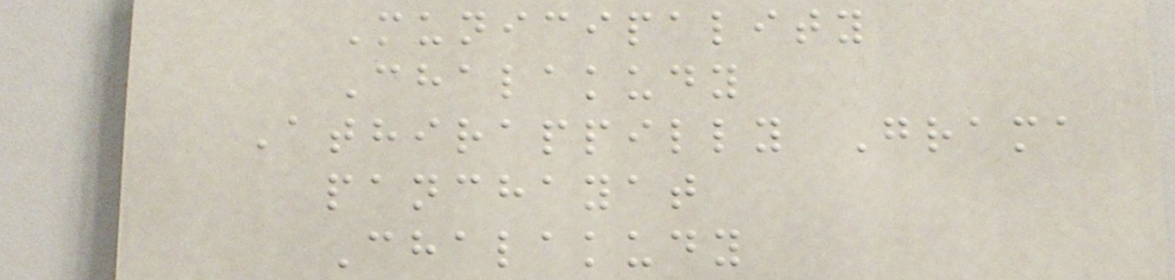Municipality
Chalakudy
Athirappilly Grama
panchayat
Chalakudy
